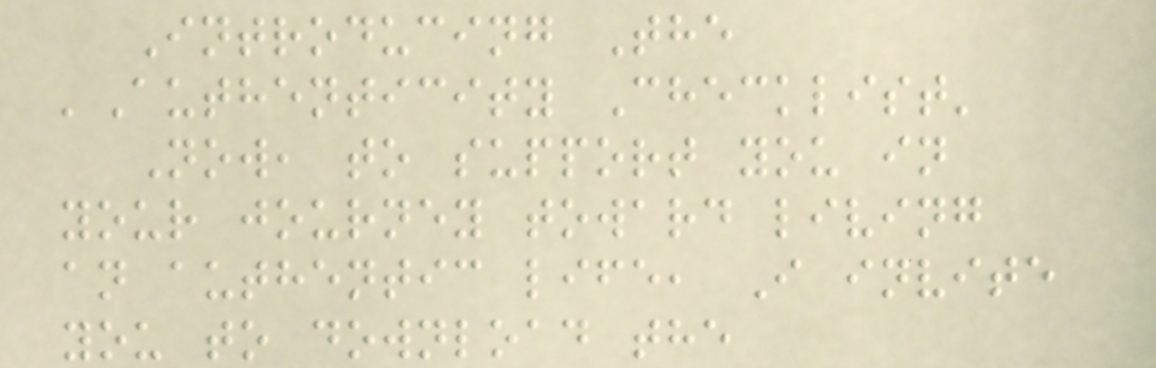Introducing The
'Authenticity Checklist'
Now, to support you in
your journey toward living
an authentic life, I invite
you to download the
